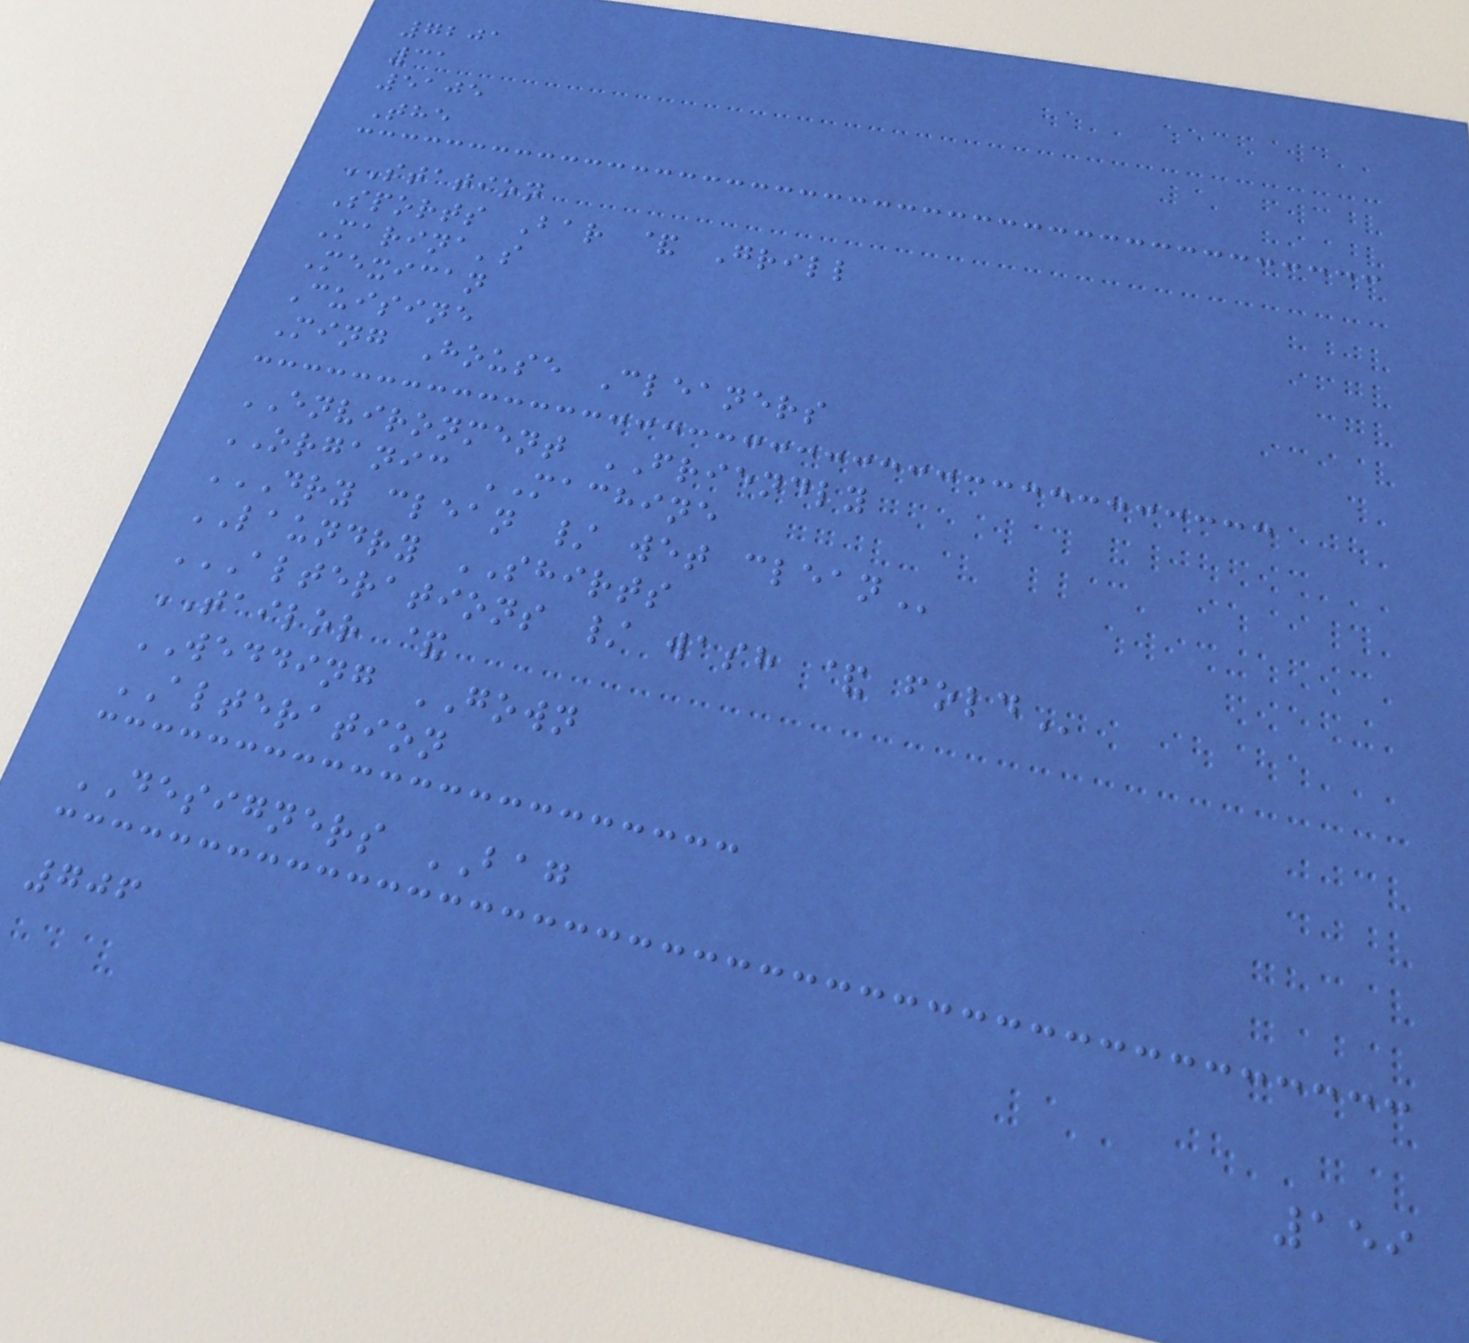7201
31
5105
The
STATION
Sports Bar & Grill
Marina's
Mexican
Cuisine
Ming House Cleaners
ENVIRONMENT FRIENDLY
ORGANIC MACHINE
DRY CLEAN / WET CLEAN
LAUNDRY SHIRTS
ALTERATIONS / WASH & FOLD
TAILOR &
WEDDING GOWN
ALTERATION
DESIGNERS BAG
706
159
